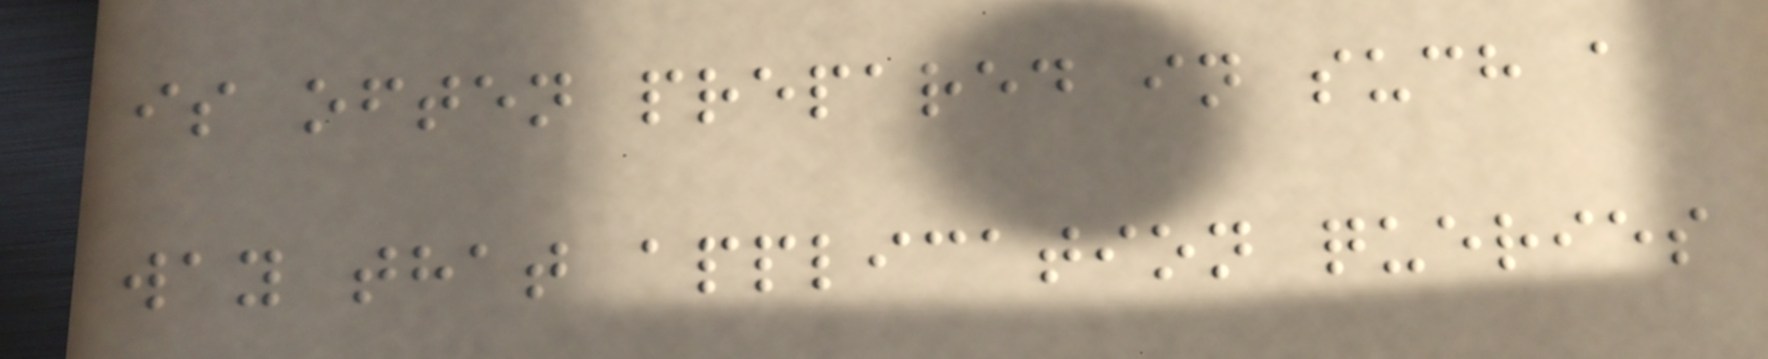is often prepared in such a
way that application queries
